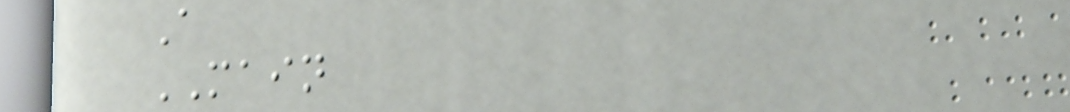A
MAIN
